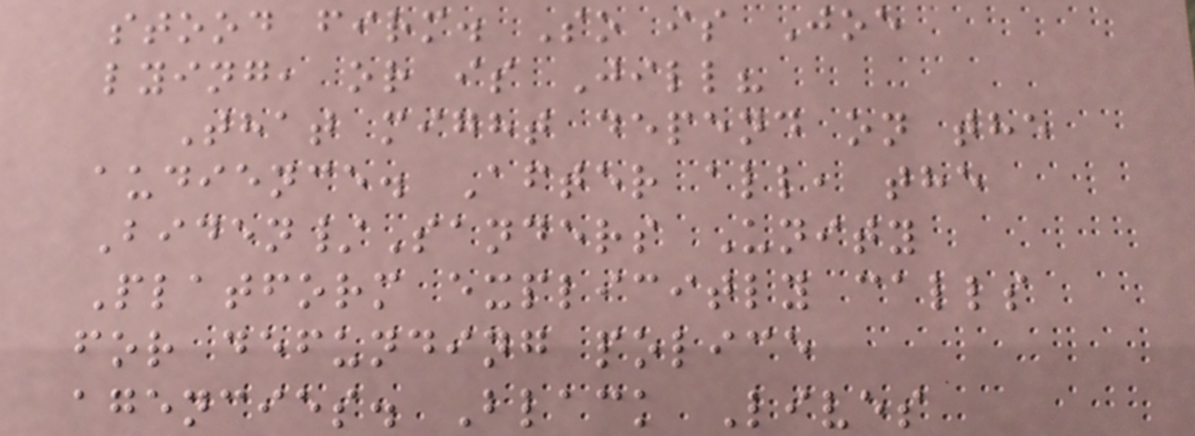stood firm. So is Joe
lying, or is Jill?
That might depend on the
audience. After all, the
Biden/Sanders Unity
Platform explicitly calls
for defunding police
agencies. Black Lives
